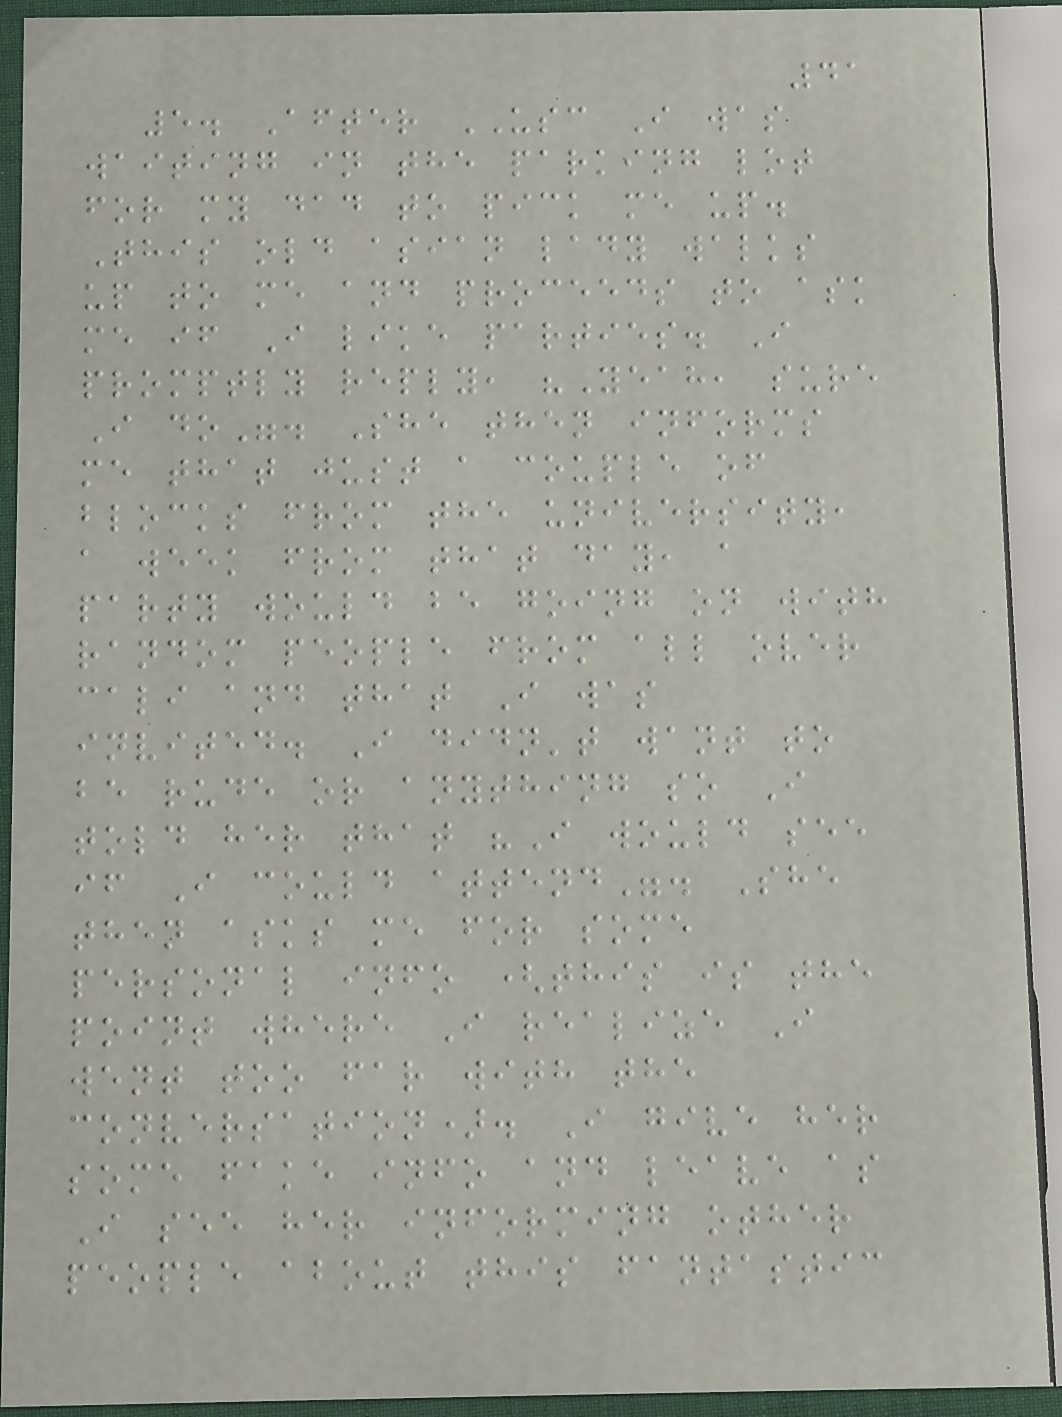41
5. After USC I was
waiting in the parking lot
for my dad to pick me up.
This old asian lady walks
up to me and proceeds to ask
me if I like parties. I
promptly reply, "Yeah, sure
I do". She then informs
me that just a couple of
blocks from the university,
a week from that day, a
party would be going on with
random people from all over
cali and that I was
invited. I didn't want to
be rude or anything so I
told her that "I would see
if I could attend". She
then asks me for some
personal info (this is the
point where I realize I
went too far with the
conversation). I give her
some fake info and leave as
I see her informing other
people about this fantastic
